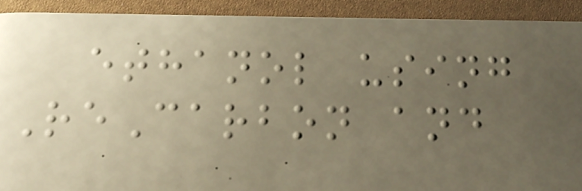ethanol using
ReCarbon and
